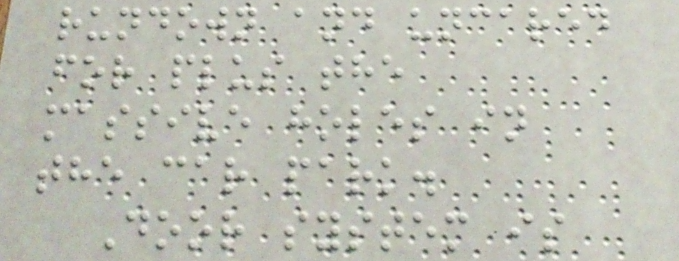rundown and uncared
for plus the
massive holes in
the car park.
Door system is
